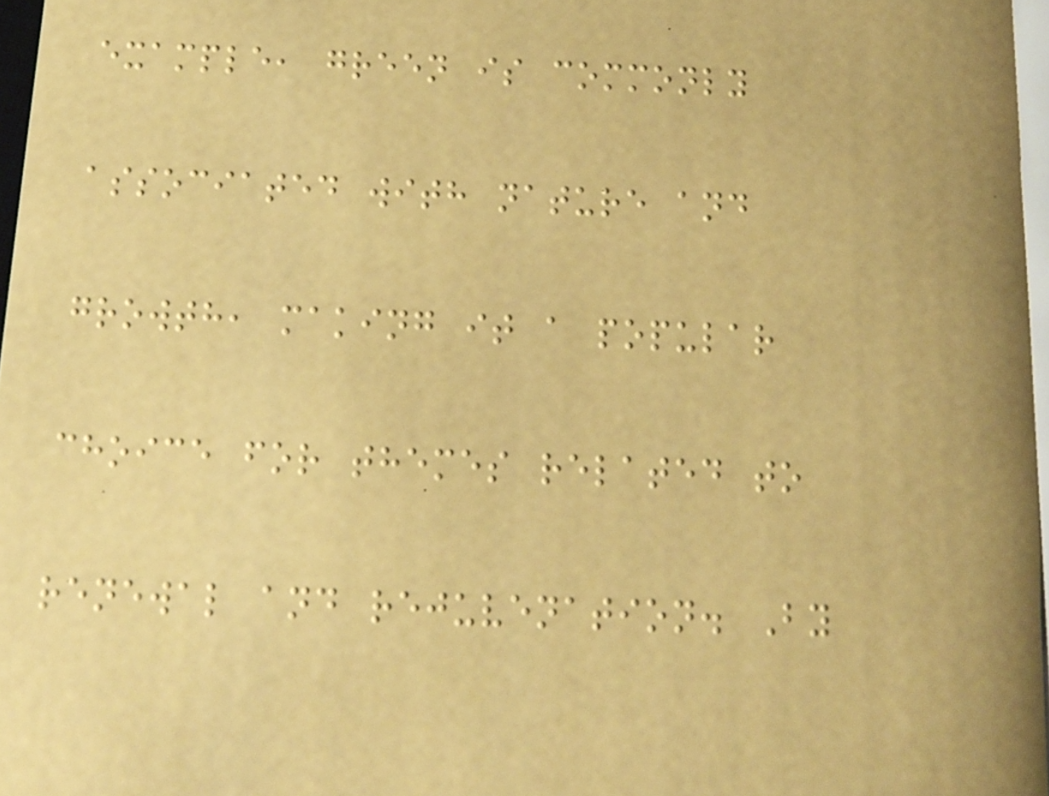example, green is commonly
associated with nature and
growth, making it a popular
choice for themes related to
renewal and rejuvenation. By
